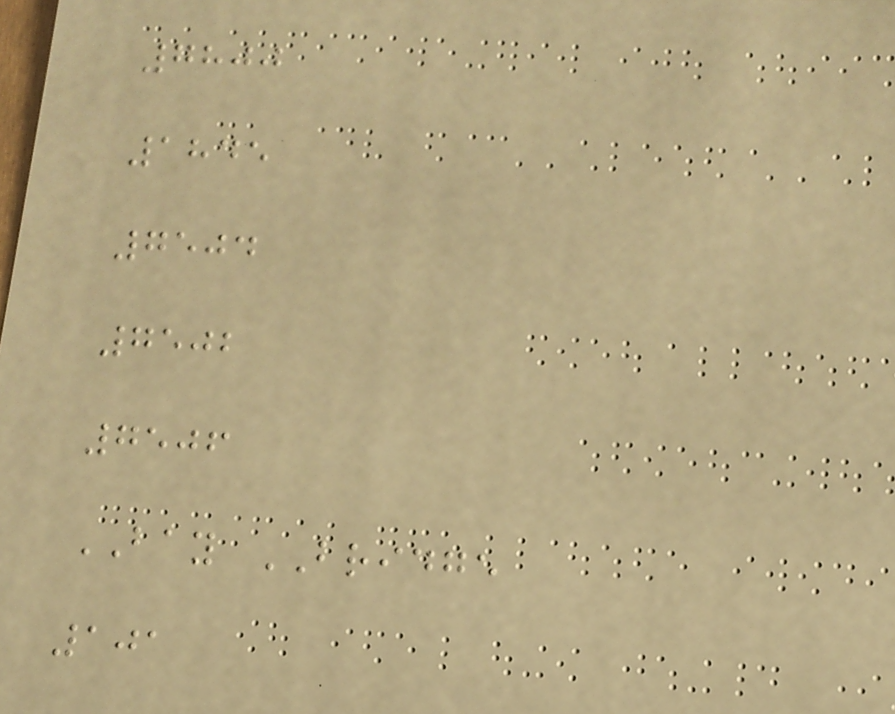7800
1845
7504
7502
7506
BAY BRIDGE
101
